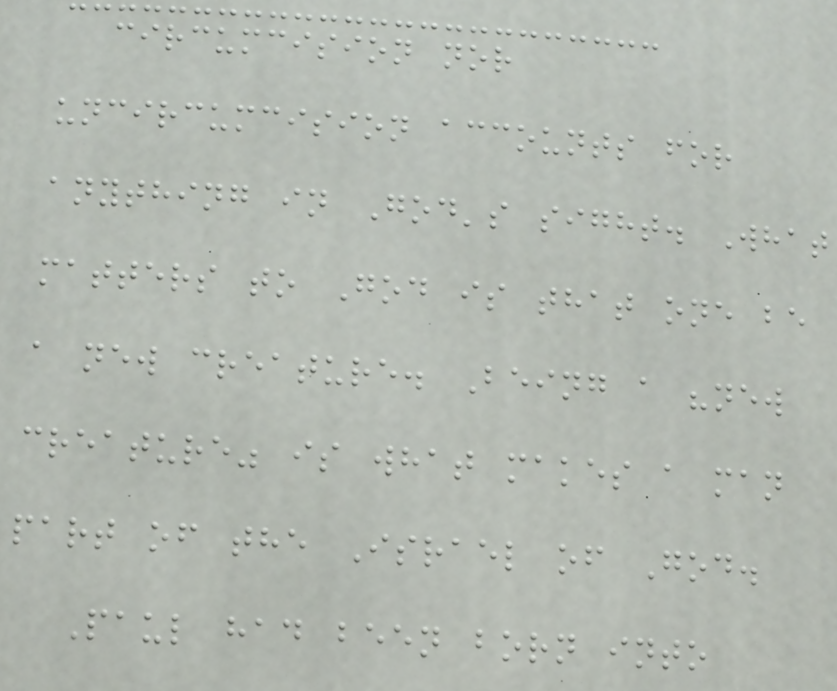circumcision nor
uncircumcision accounts for
anything in God's sight. What
matters to God is that one be
a new creature. Being a "new
creature" is what makes a man
part of the Israel of God.
Paul had been born into
